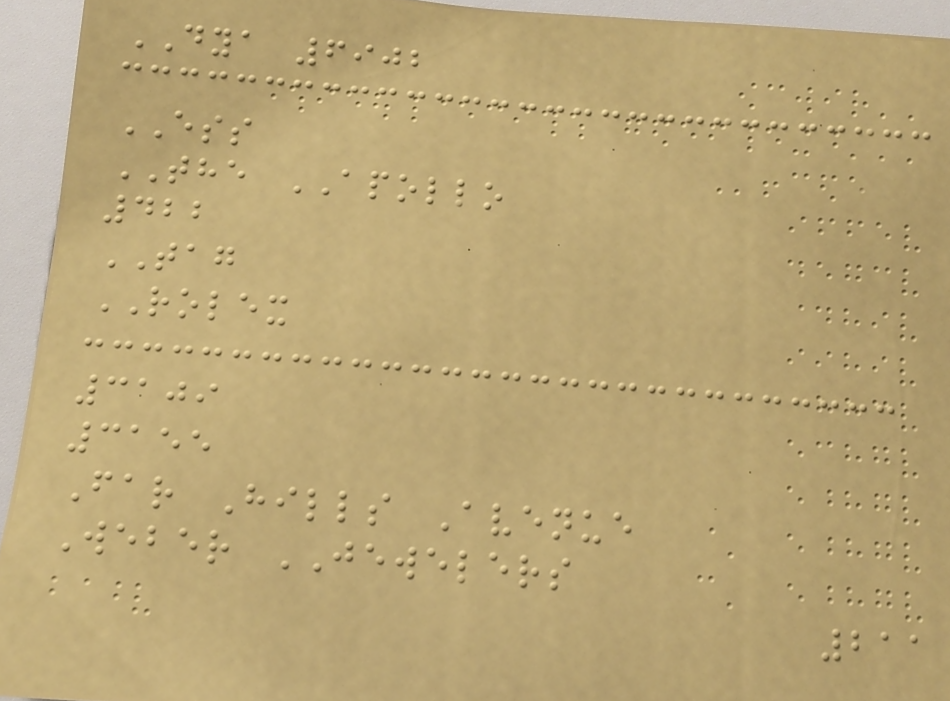DYA 6902
ESS
THE APOLLO
422
TAG
ROLEX
3109
3155
Far Hills Avenue
Weber JEWELERS
211
